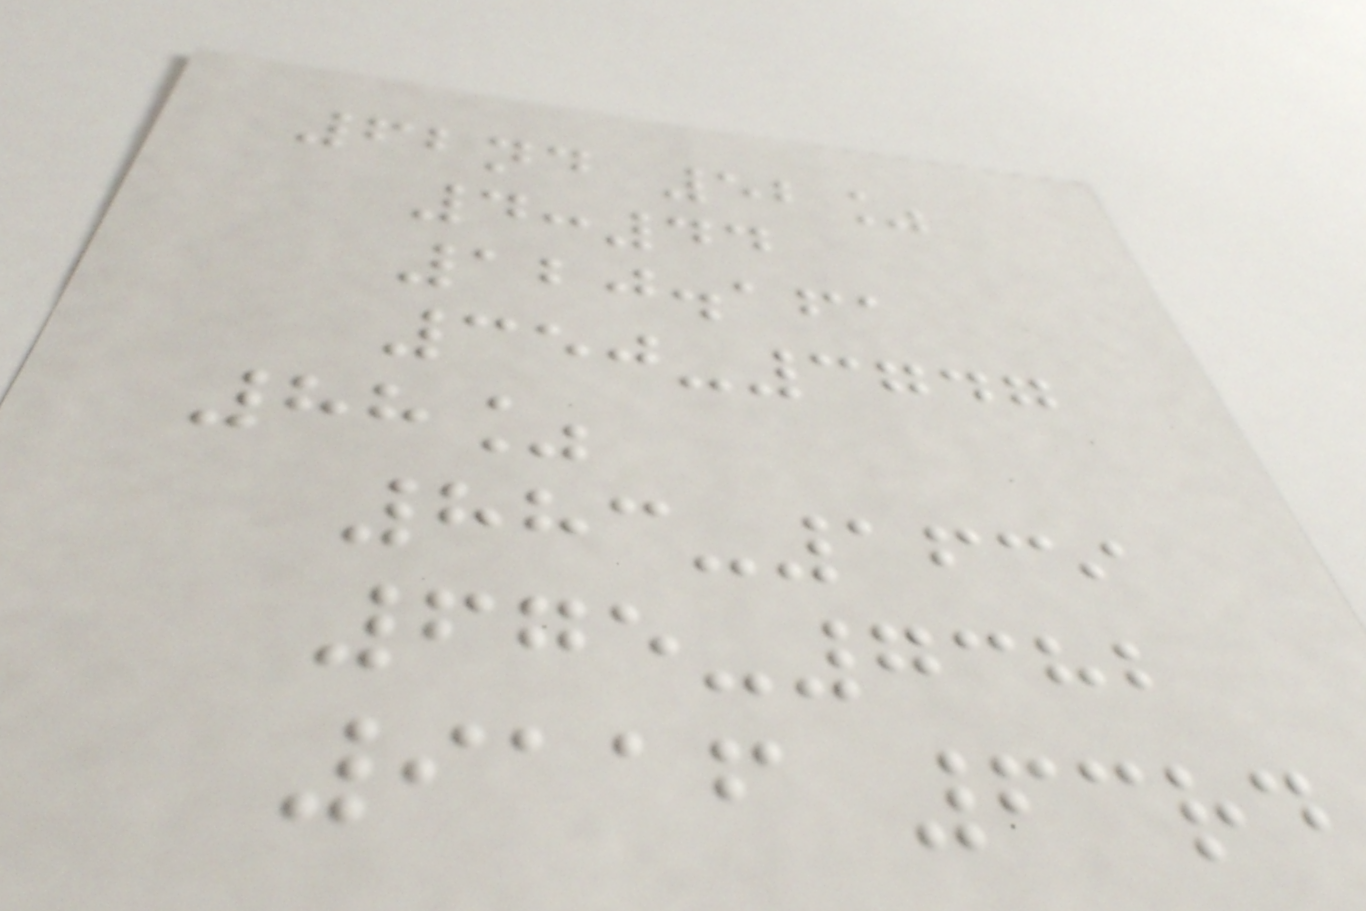62nd 52%
4:44
120.161
350-3747
88%
883-1639
675-7382
9116 63rd
